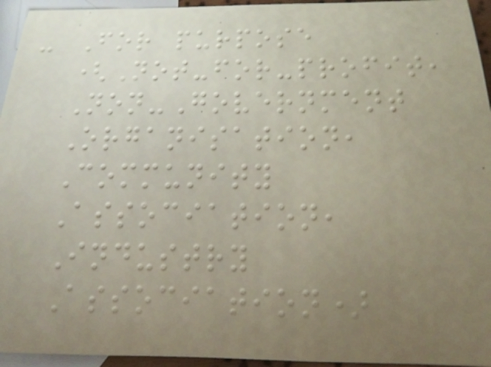- For purpose
(Not-for-profit,
Non-Government
Organisation,
Community
Association,
Industry
Association)
